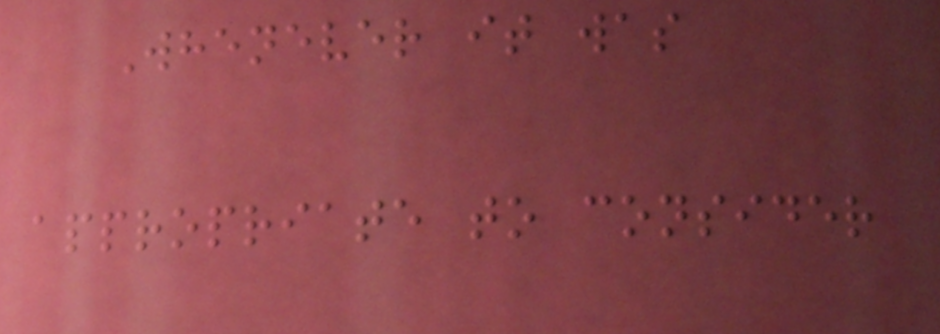Whenever it was
appropriate to consider
